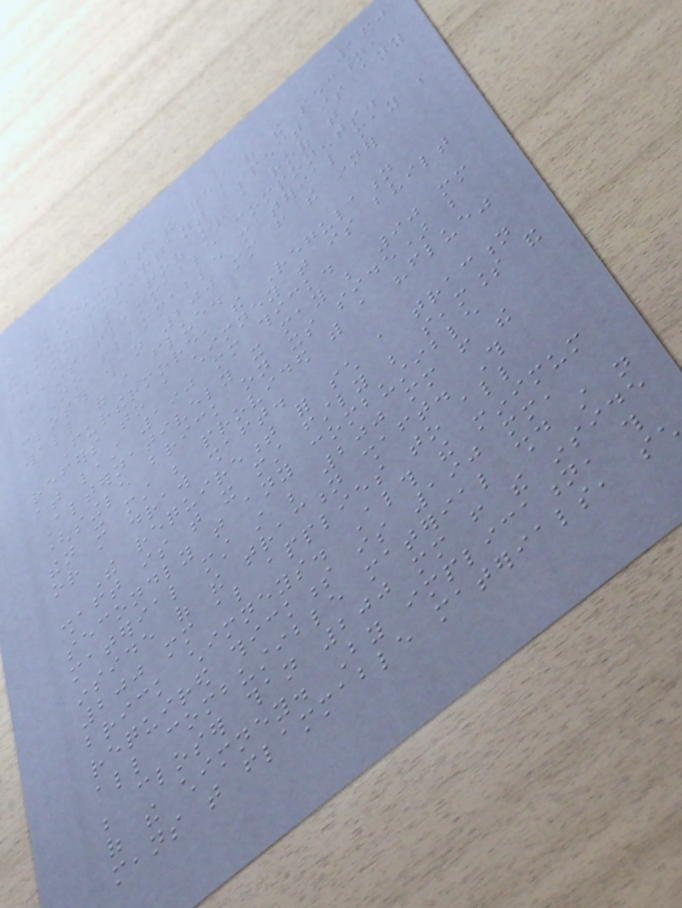160
Looking at the rest of the section,
the most important aspect is any
flammable roof or a roof that
contains flammable components.
No flammable material may be
closer than 200 mm from the inner
wall of a flue.
Furthermore, the Regulation
refers to a chimney that is built
at least 190 mm thick.
Alternatively it may be 90 mm
(single brick on its side) but
then it must be provided with a "flue"
or a draw shaft.
The requirement for such a traction
shaft is that it must firstly be seamless and
secondly that any combustible
material must still be 200 mm from the
inside of the traction shaft. This
200 mm also applies to all
brick chimneys. Although the minimum
required thickness is 190 mm,
all combustible material should still not
be closer than 200 mm from the inside
of the chimney. By implication, this
means that flammable materials, such
